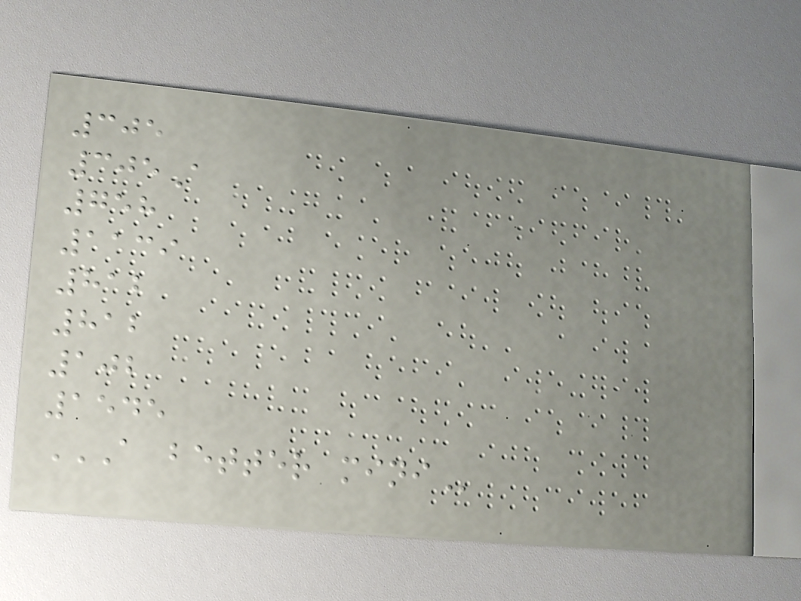305
305A
758
1139
812
812
102
1545
A BETTER MINI
